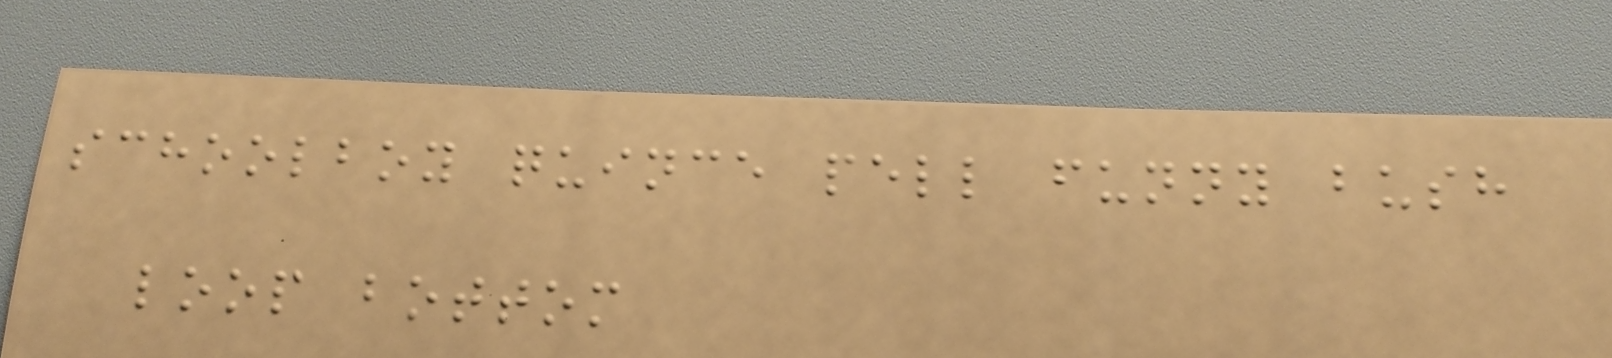schoolboy quince pell funny bush
loop bottom
